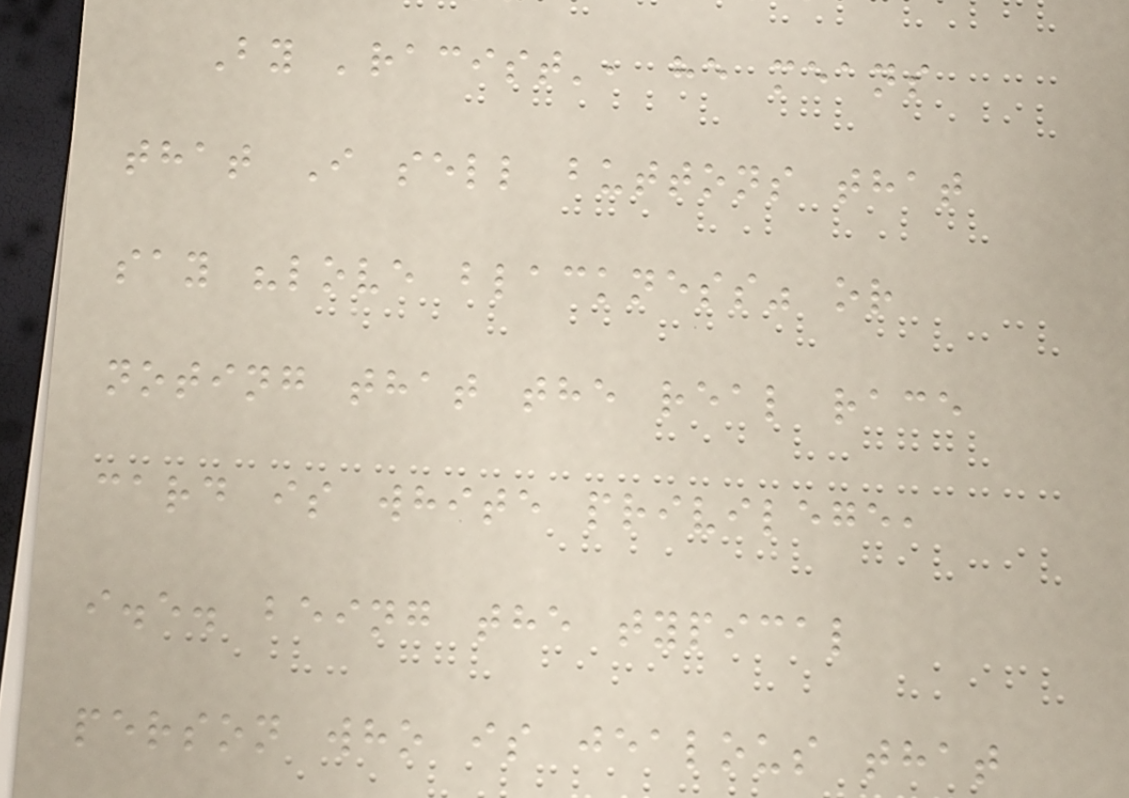By 'racist', he means
that I sell buttons that
say "love blackness" or
noting that the real race
card is white privilege,
i.e. being the typical
person who is jealous that
